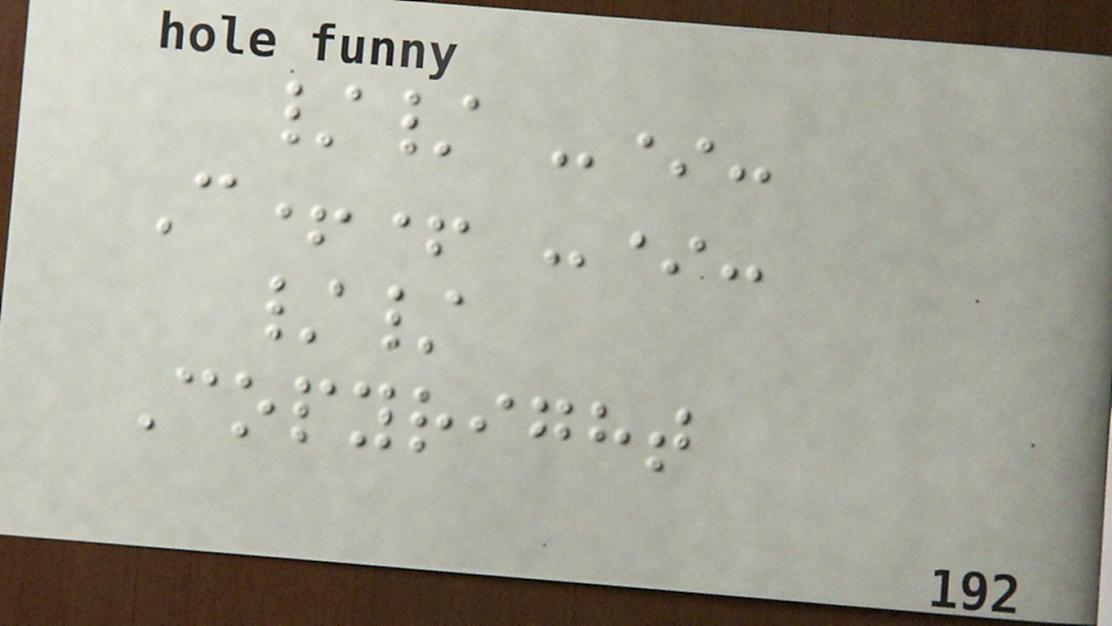// -*-
C++ -*-
//
Copyright
